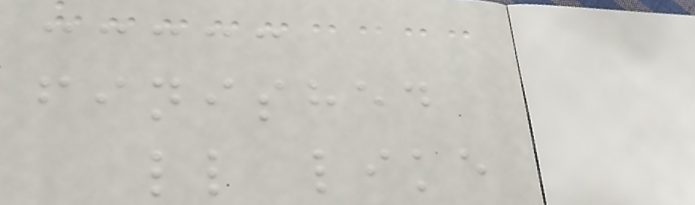finished
ll like
